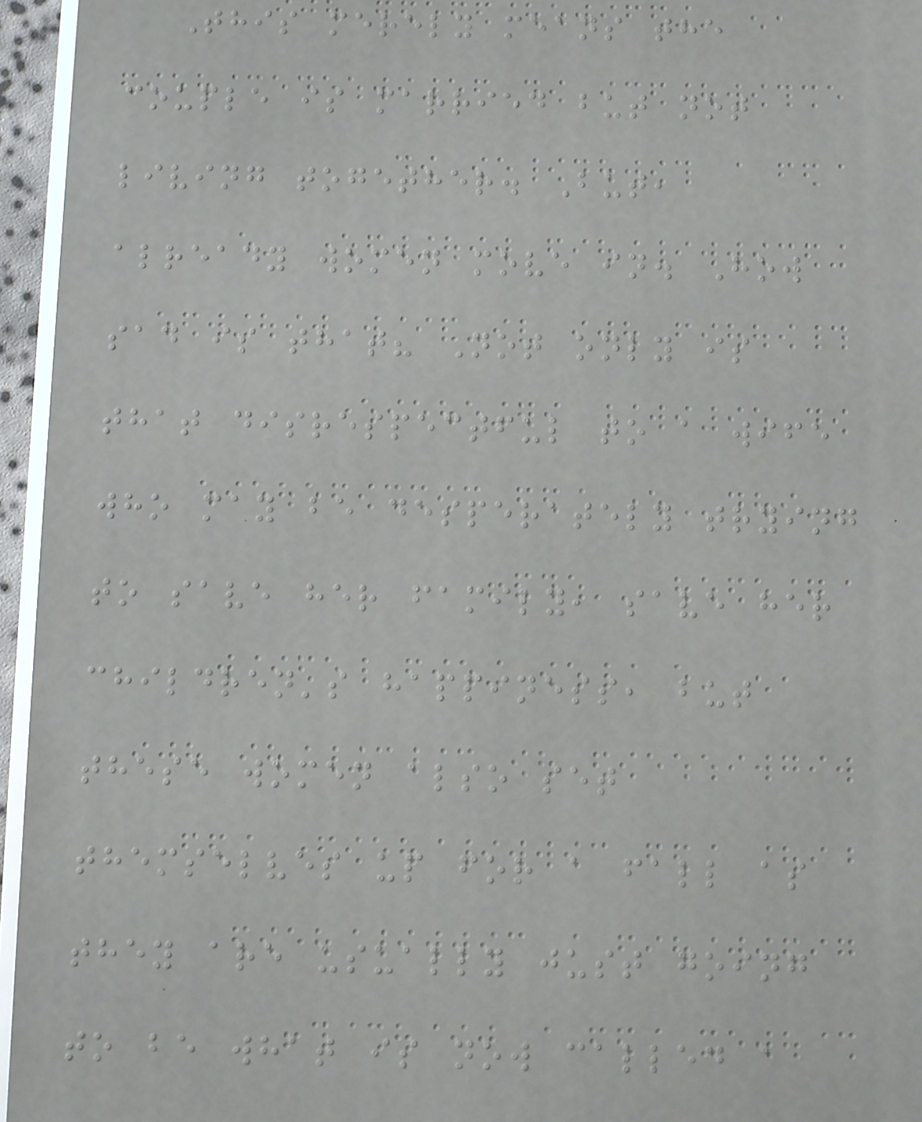This merely means the
couple is married but not
living together. But,
already women move in. How
sad is that? Not only is
that disrespectful to a wife
who may be desperately trying
to save her family, save her
children's happiness, but
these women also set
themselves up for a fall as
they are usually just going
to be what is now called a
